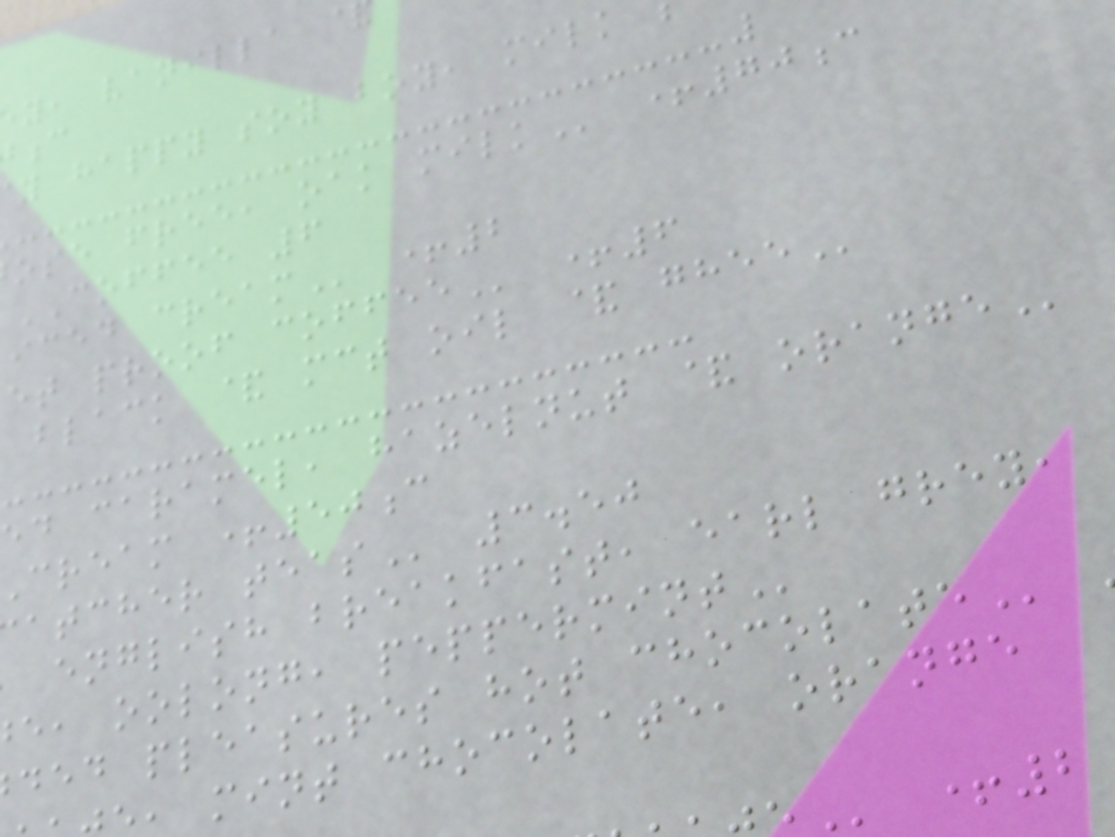y, vanilla
y happy soy boy, milk
ose free, oak
COFFEE 6
et proof
black & mct oil &
ed caramel, hazelnut &
cream +50c
english breakfast, earl grey,
e, oolong,
ded pleasures hot
, mint chocolate, orange
